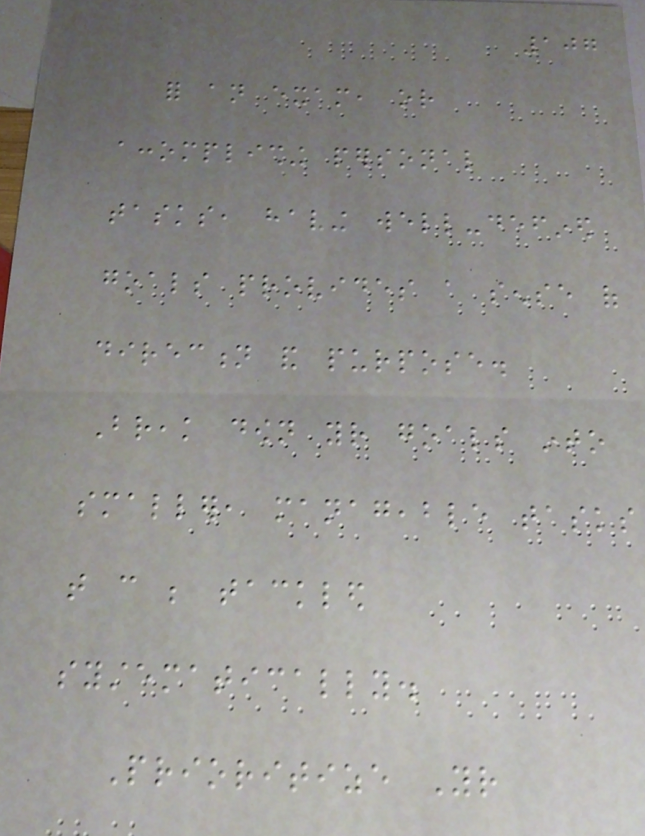107
for an exam, or
accomplishing personal
tasks, having well-defined
goals provides a sense of
direction and purpose.
Break down your goals into
smaller, manageable tasks
that can be tackled
systematically.
Prioritize Your
